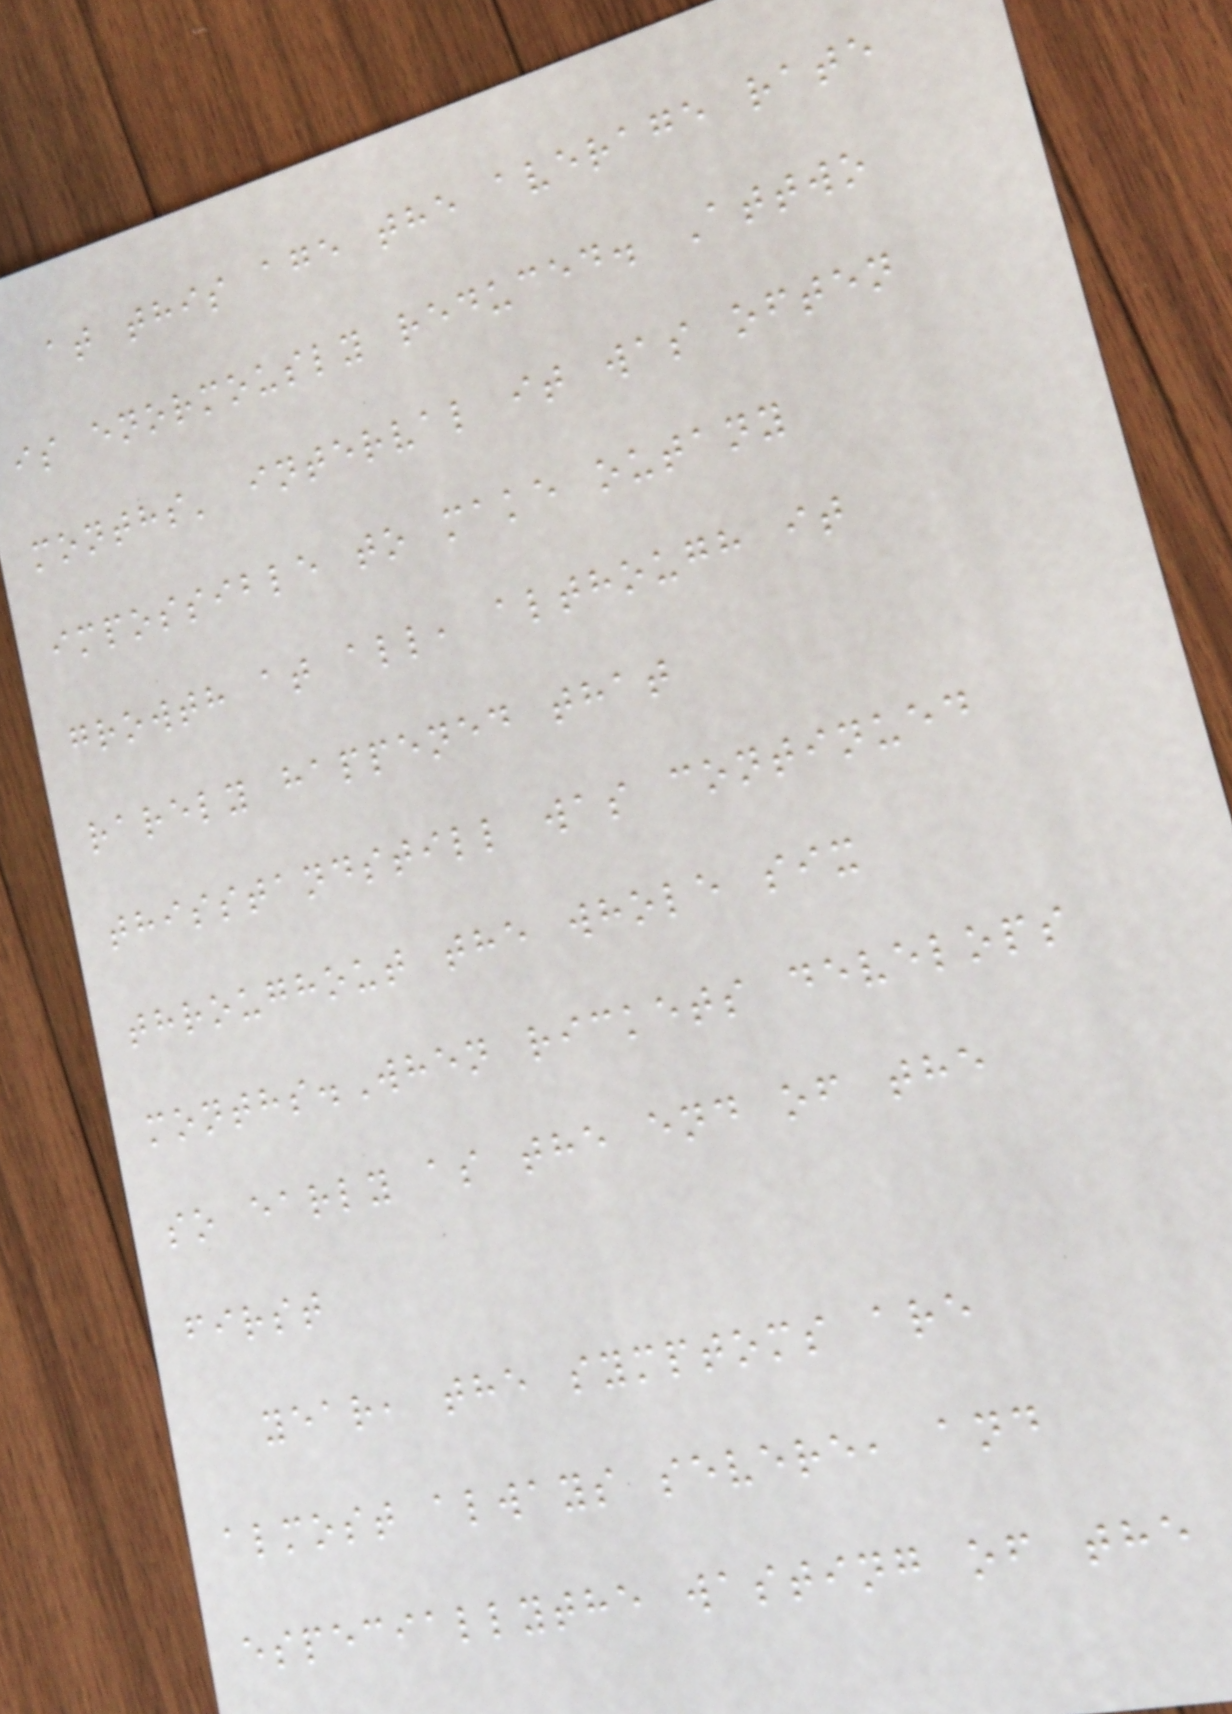at this age the average rate
is enormously reduced. Attwo
months' interval it was often
impossible to make outany
growth at all, although it
rarely happened that
thisstandstill was continued
throughout the whole six
months.When rickets develops
so early as the end of the
first
year, the symptoms are
almost always severe, and
especiallythe wasting of the
